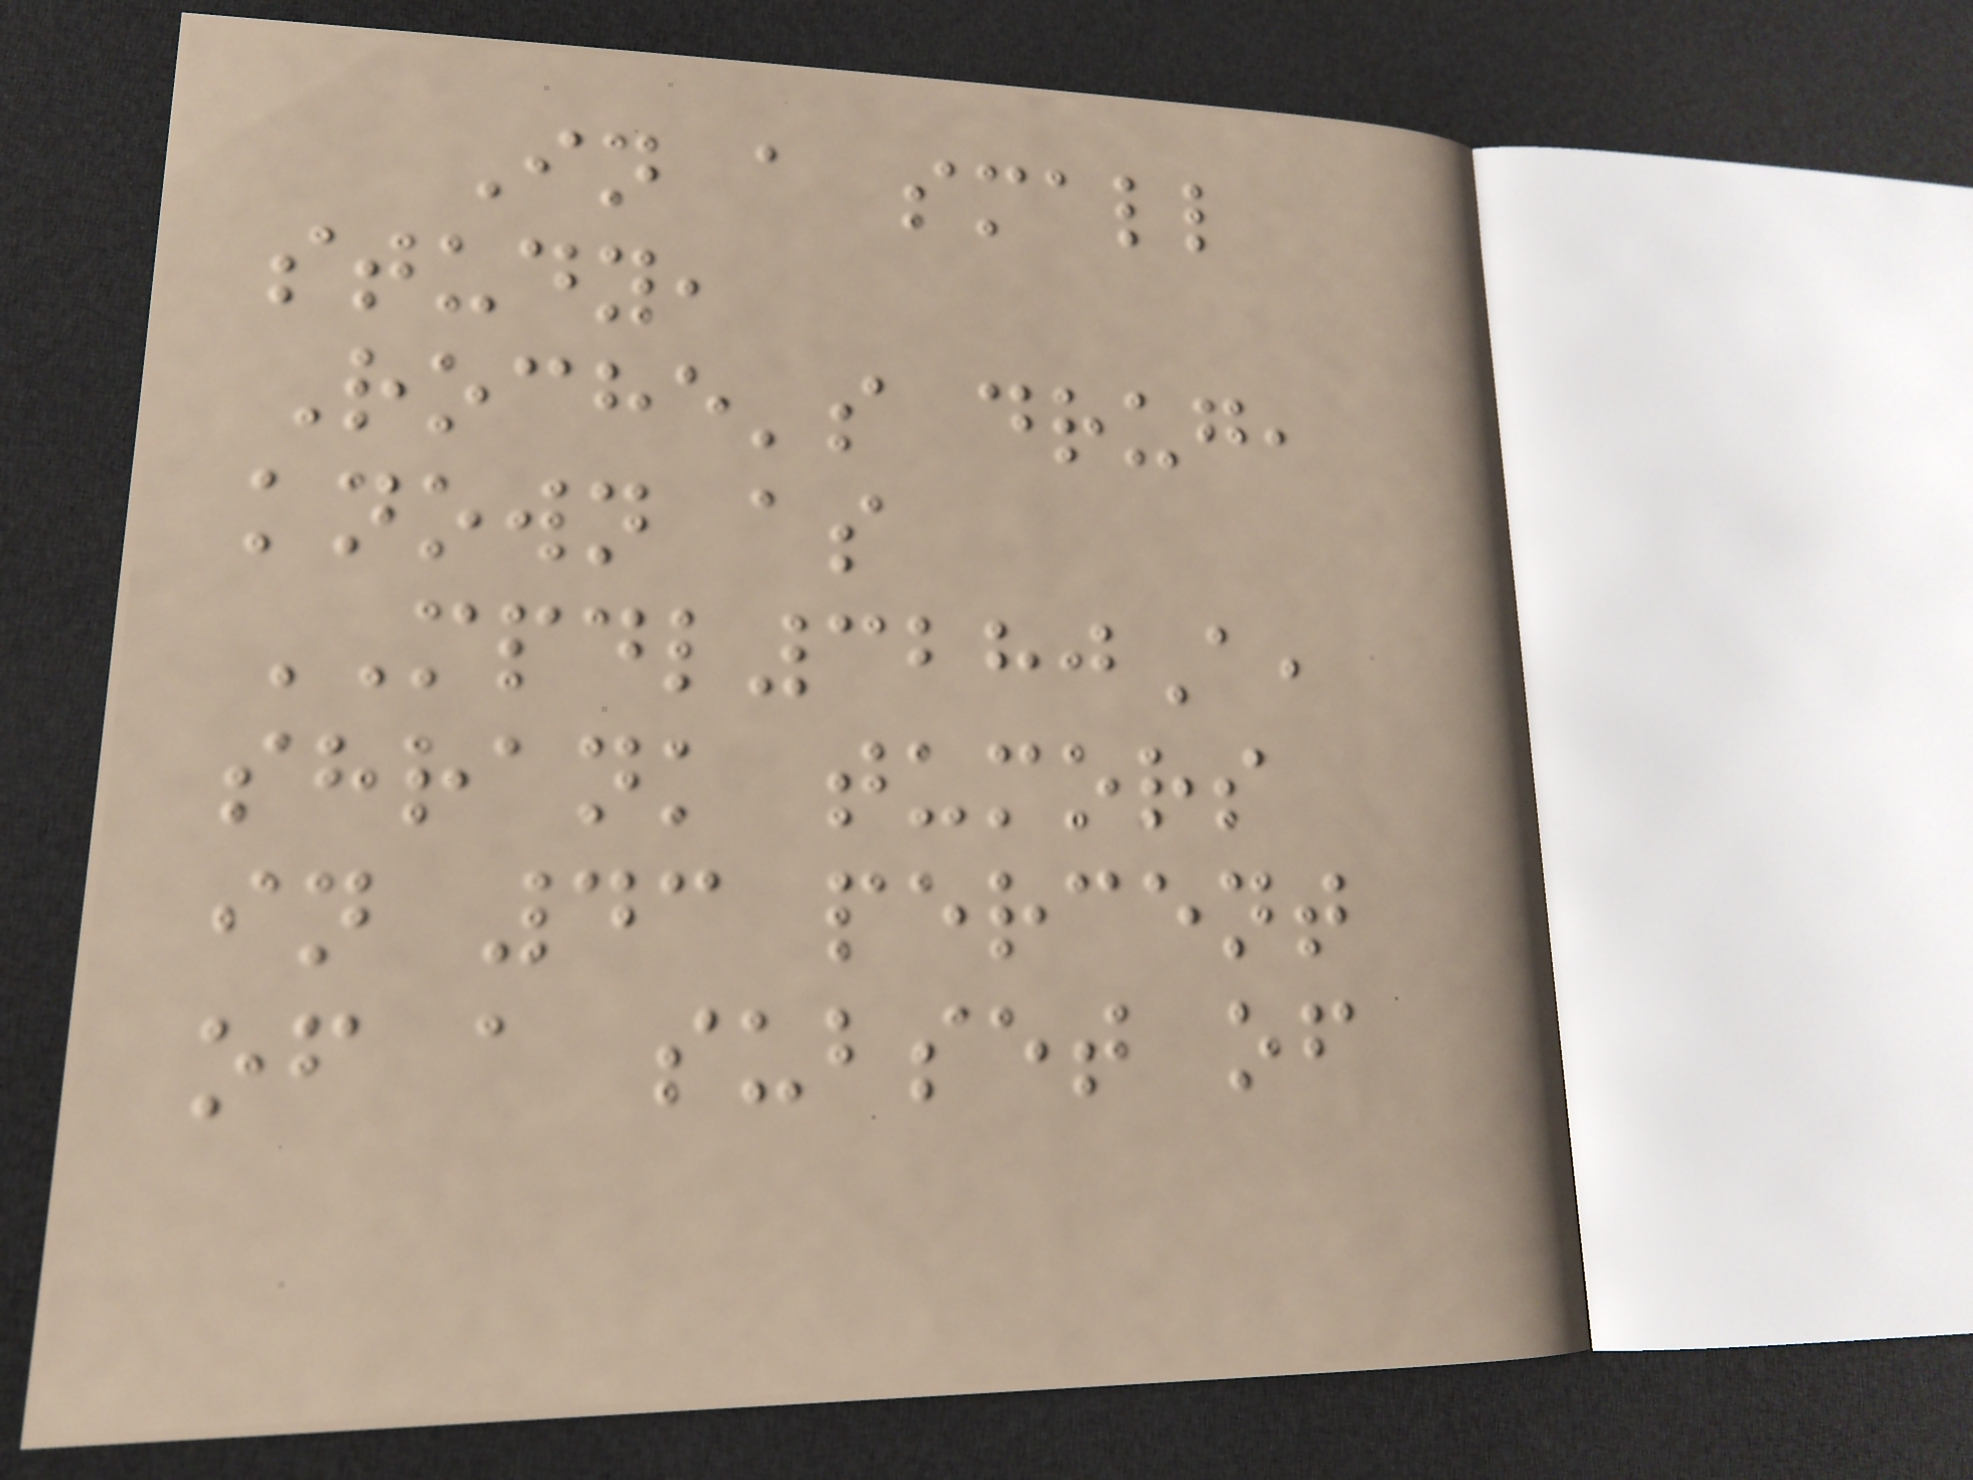In a small
study,
Roche's drug,
known as
MPDL3280A,
shrank tumors
in 43 percent
of a subset of
